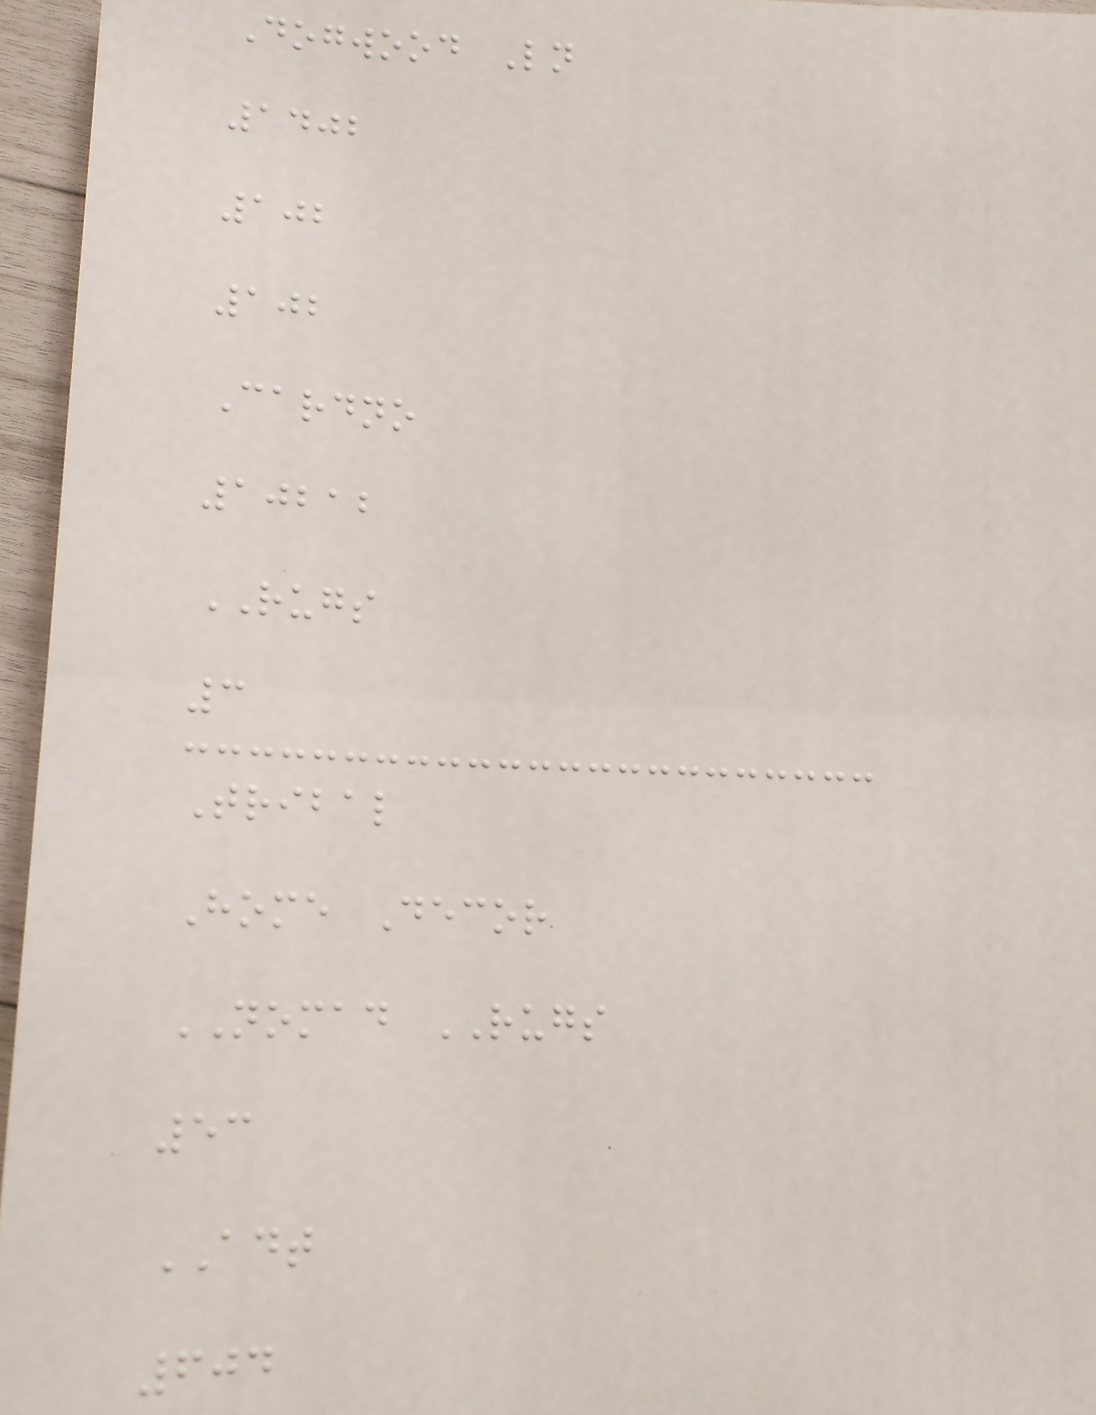Dogwood Ln
1402
102
102
Cardno
10212
RUGS
3
Tribal
Home Decor
NOMAD RUGS
53
ADT
604
